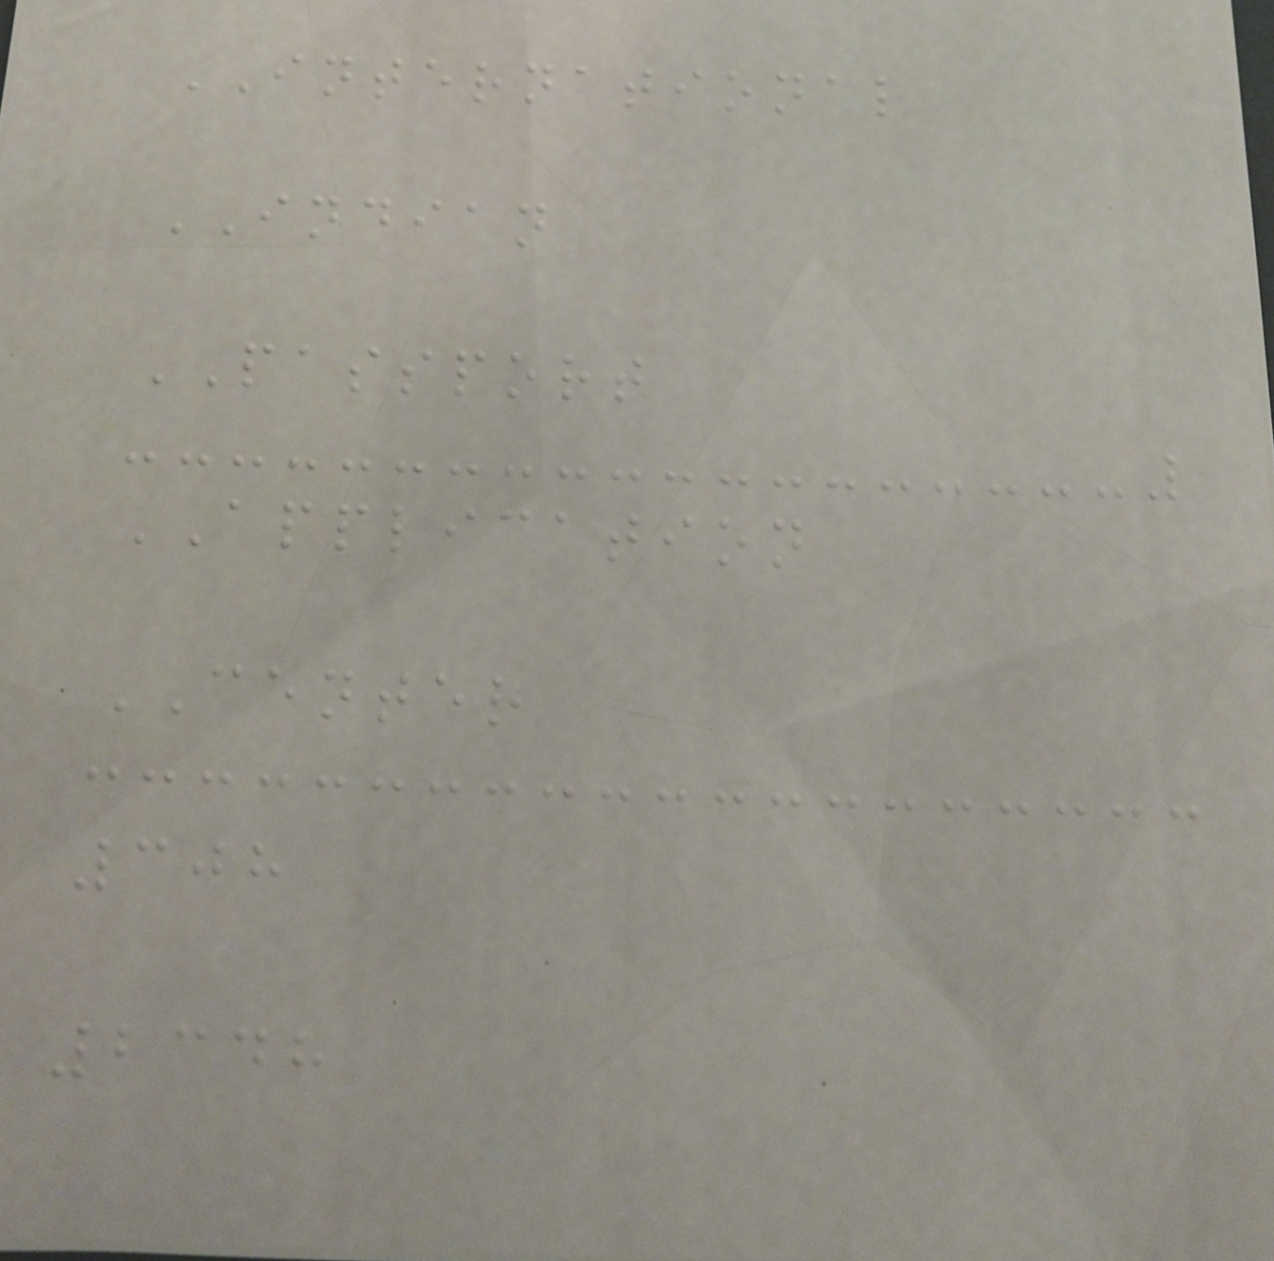INTERNATIONAL
INDIAN
PASSPORT
APPLICATION
CENTER
308
2348
